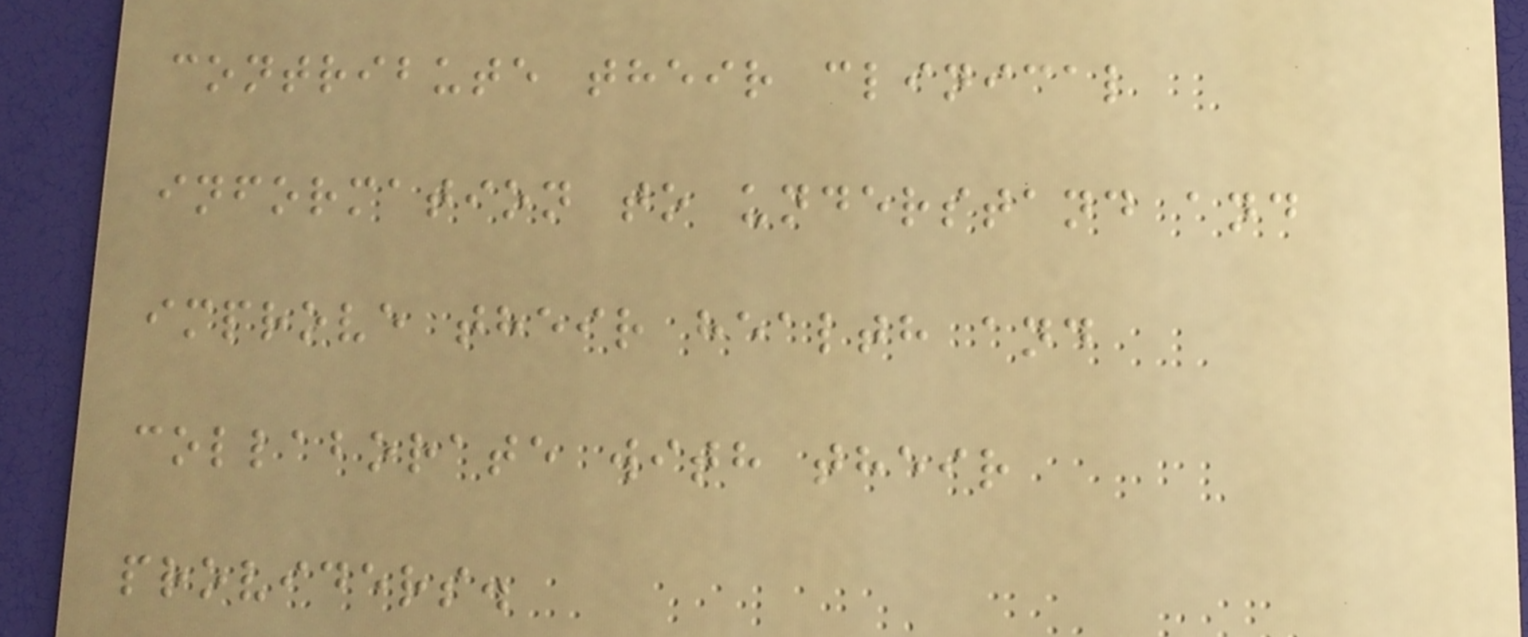contribute their clinical
information to understand and
improve their health and
collaborate with their
providers.
